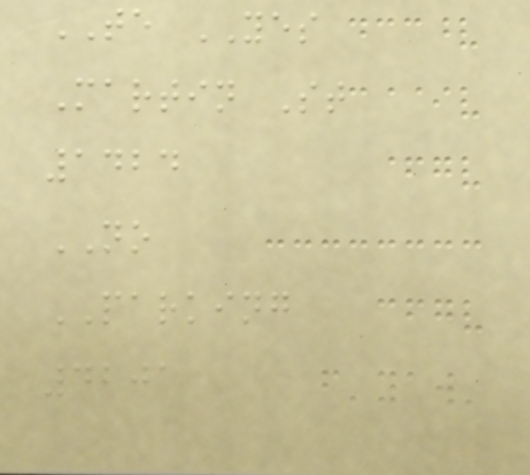TE YES
Martin St
1424
NO
PARKING
4201
